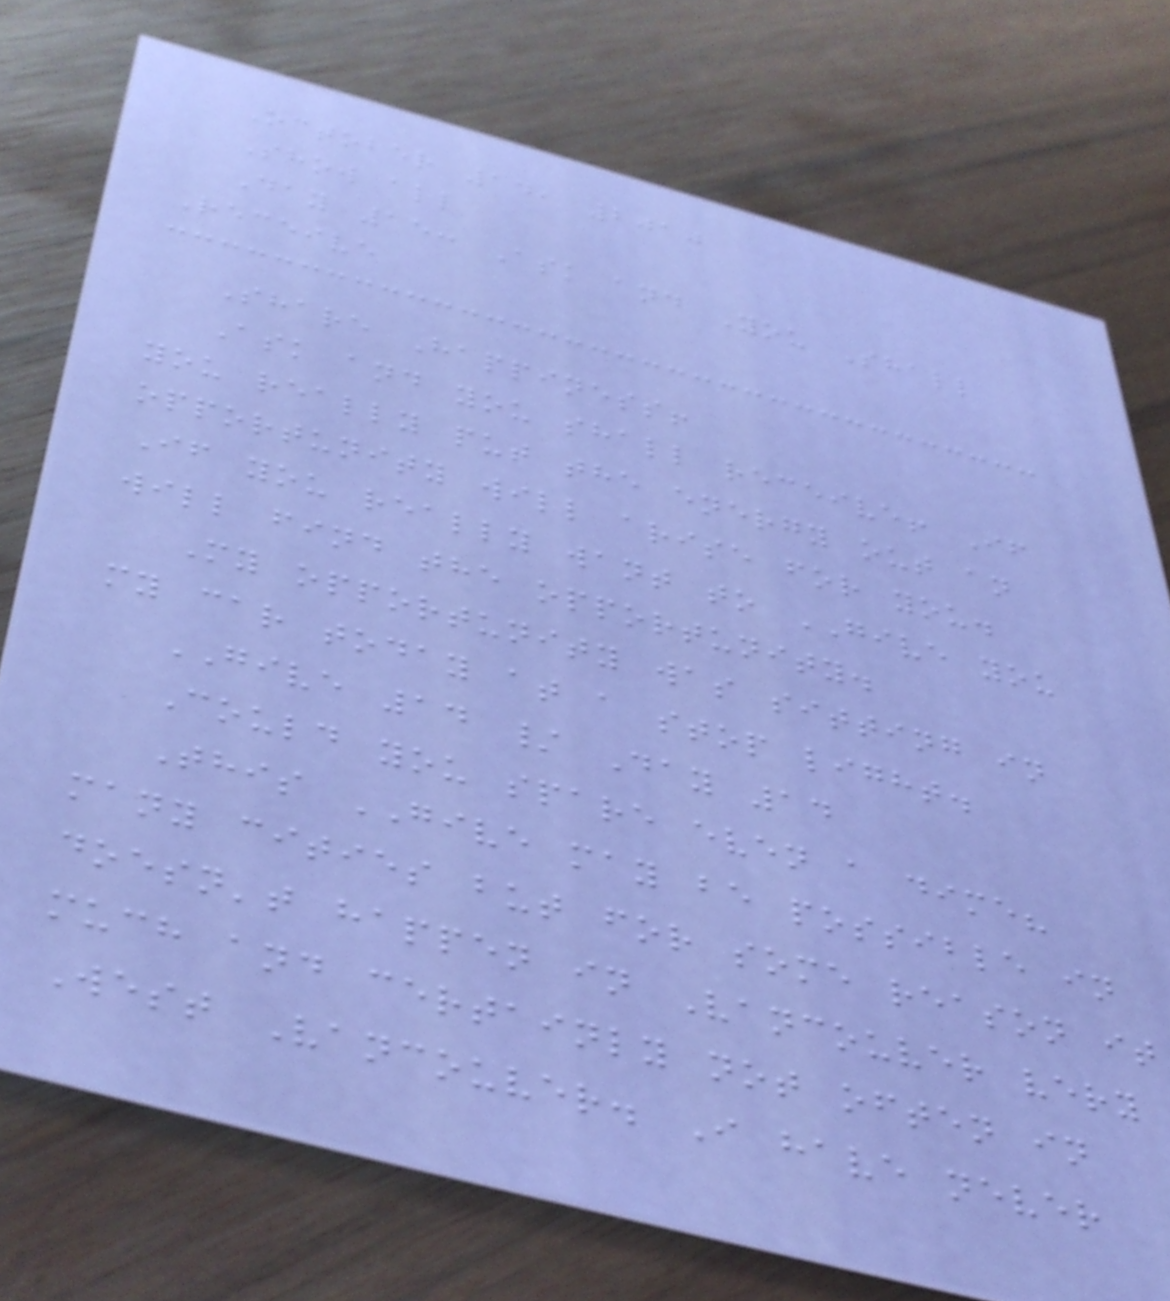October 14, 2010
Show all
Day 15: Ask and You Shall
Receive
Share Happiness!
Ask and you shall receive! If
you really put the energy out an
opportunity will arise for you.
If you really want to GIVE you
will find the opportunity.
My opportunity was sitting in
my car today at a stop light.
GIVE 14 / Day 14
Could you spare even a dime?
This GIVE may be possible in
many cities but for some reason it
doesn't happen in Vancouver very
much and certainly not often in
West Vancouver. I have never
